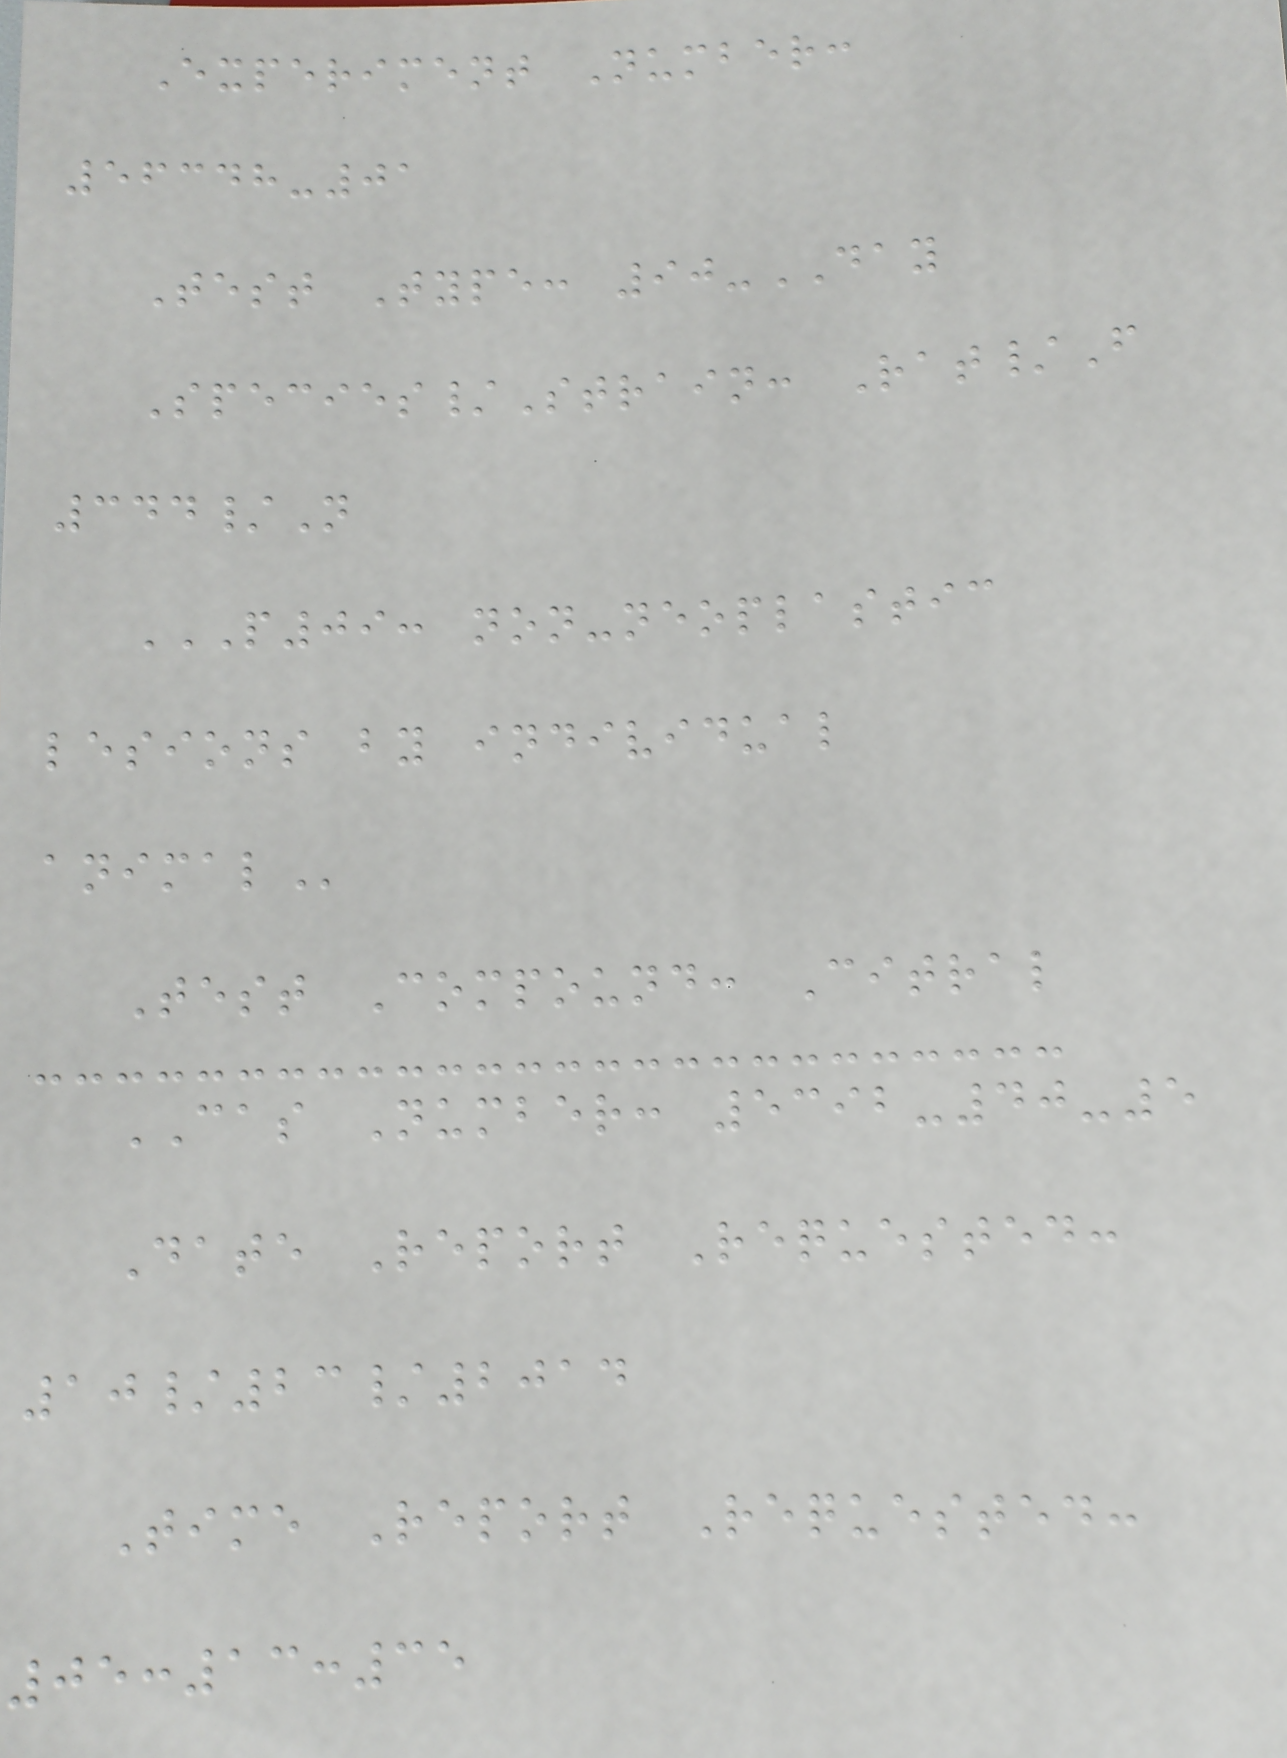Experiment Number:
56348-01
Test Type: 90-DAY
Species/Strain: Rat/F
344/N
P09: NON-NEOPLASTIC
LESIONS BY INDIVIDUAL
ANIMAL
Test Compound: Citral
CAS Number: 5392-40-5
Date Report Requested:
10/23/2014
Time Report Requested:
05:13:35
